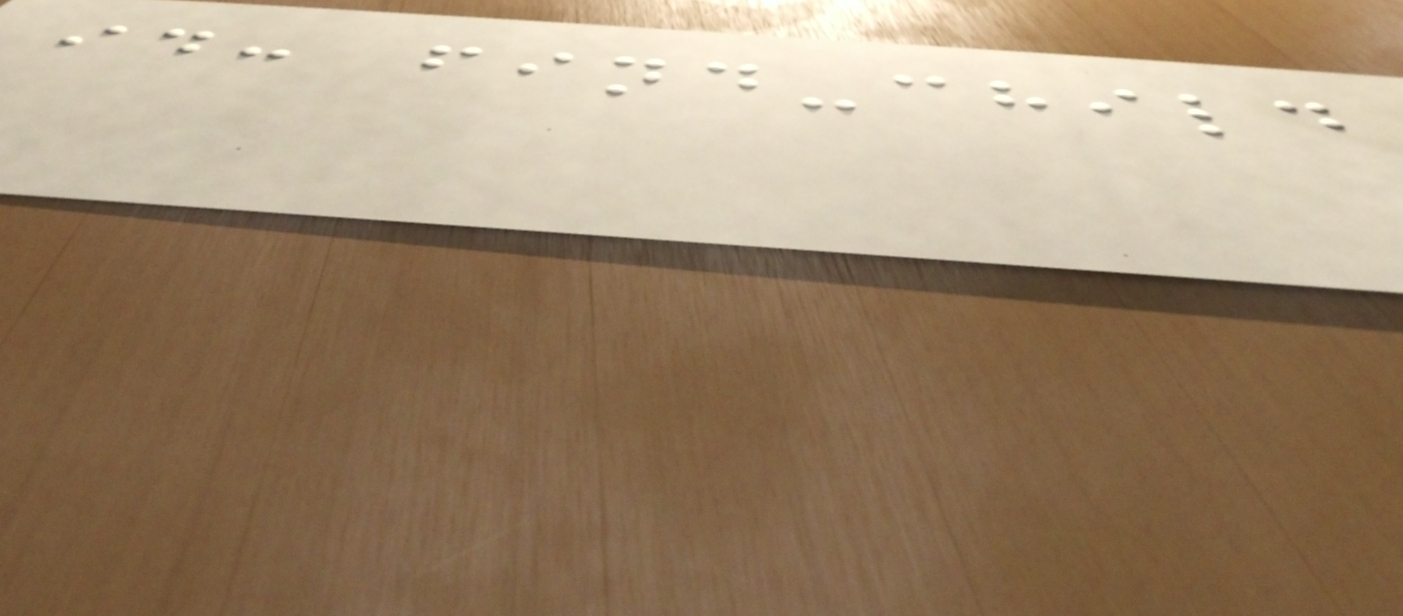id: find-child
